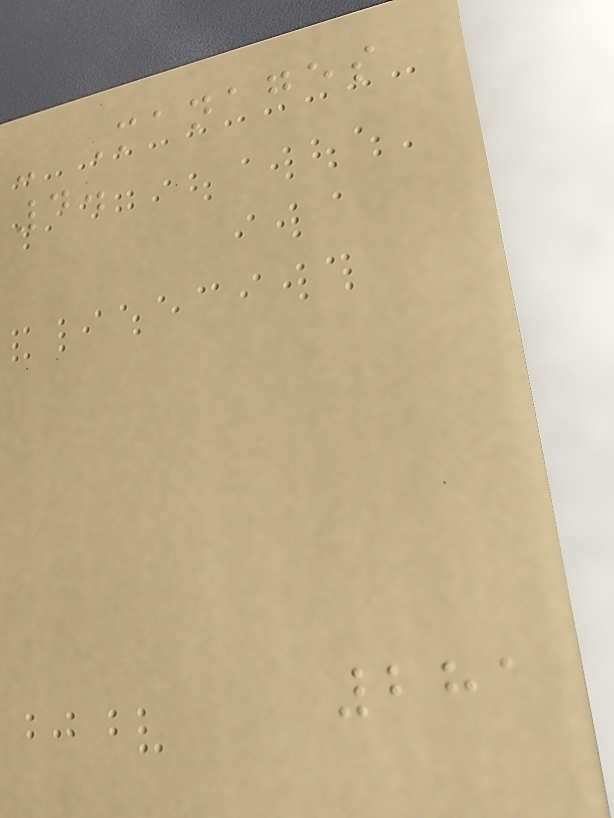- Manages
4.
281
